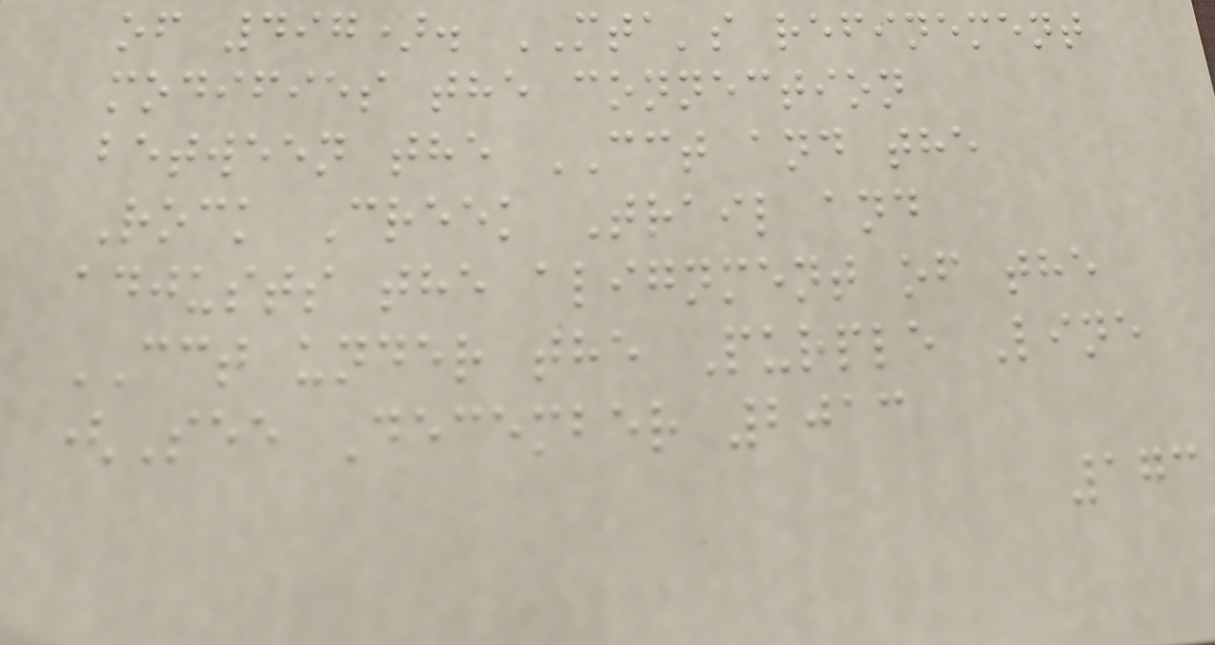of 497). MTA's refinement
modifies the connection
between the CCT and the
Rock Creek Trail and
adjusts the alignment of the
CCT under the Purple Line
(See December 2013
173
